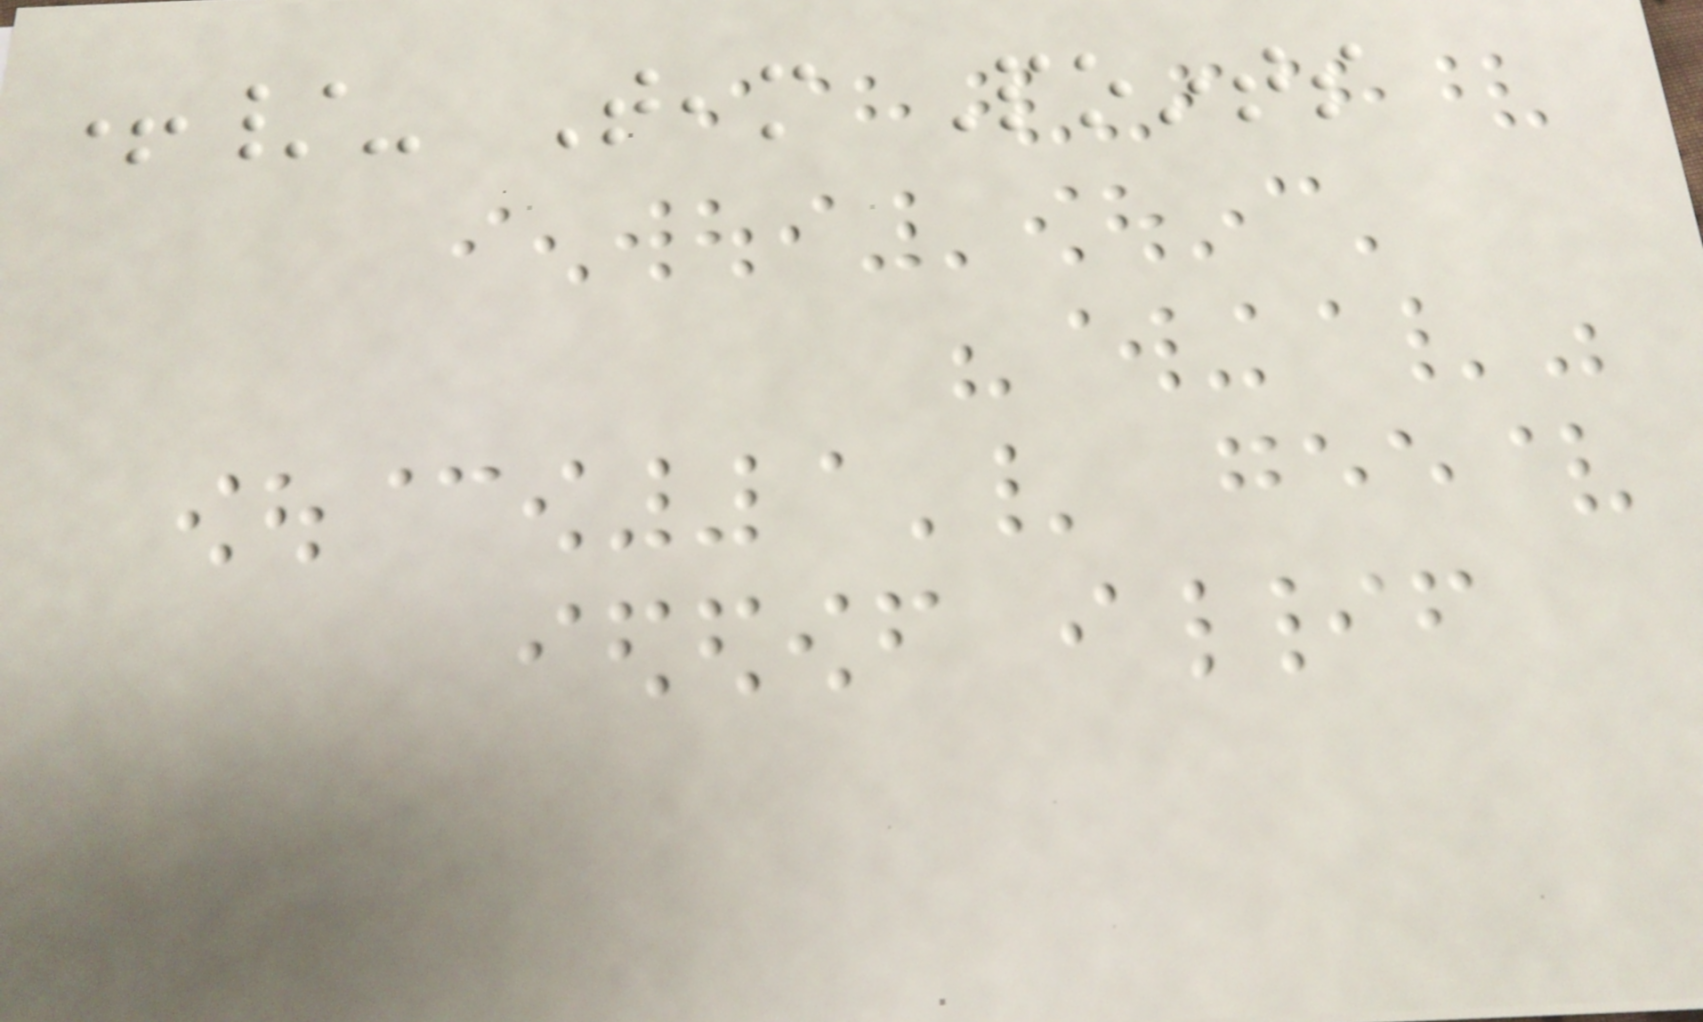+/- Team Points
